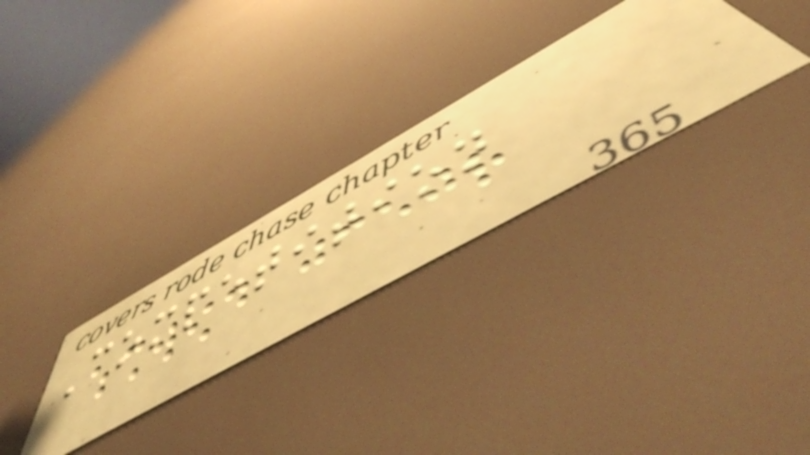Competition
